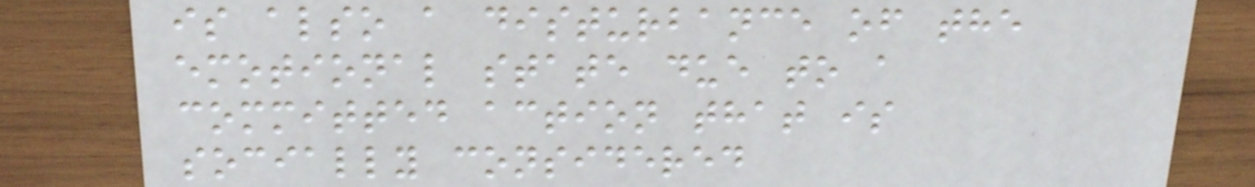is also a disturbance of the
emotional state due to a
committed action that is
socially considered
